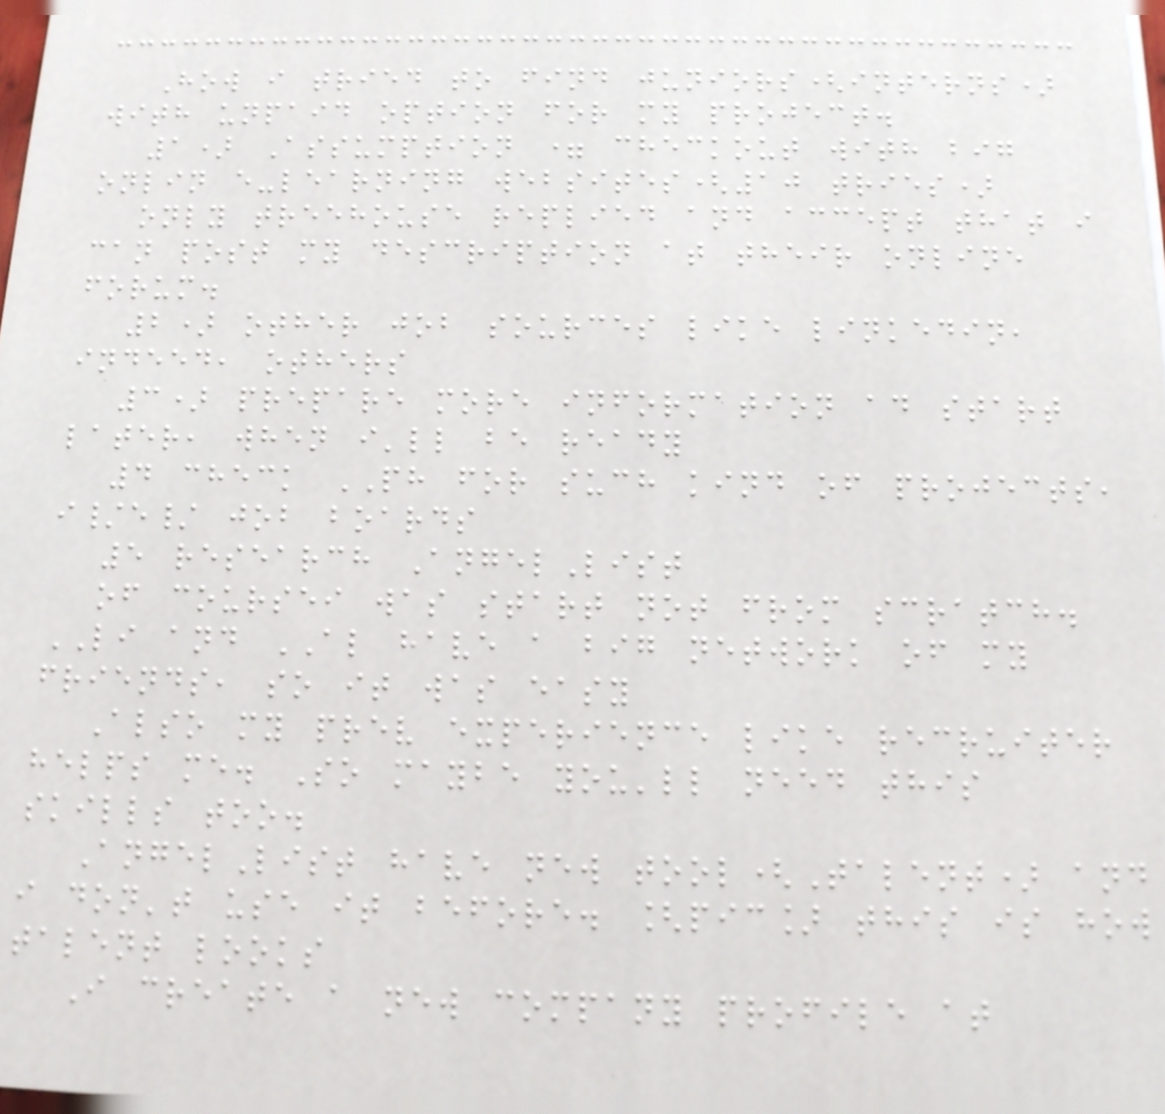How i tried to find juniors(interns)
with unpaid option for my project.
1) Assumption = checkout with big
onlin e-learning websites(10 tries)
only treehouse replied and accept that i
can post my description at their online
forum.
2) other job sources like linkedin,
indeed, others
3) prepare more information ad start
later, when i'll be ready
4 check PH for such kind of projects,
i/e/ job boards
5 research AngelList
of coursei was start not from scratch.
LI and AL have a big network of my
friends, so it was easy
Also my prev experience like recruiter
helps me. So maybe you'll need this
skills too.
AngelList have new tool(Talent) and
i don't use it before. [pic] this is how
talent looks
I create a new company profile at
